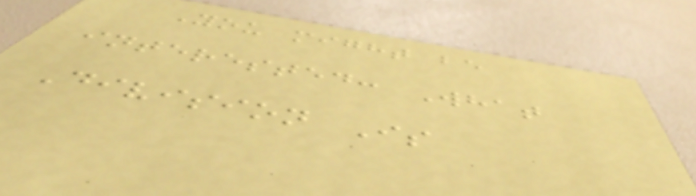You might be
interested: What
Division Is
